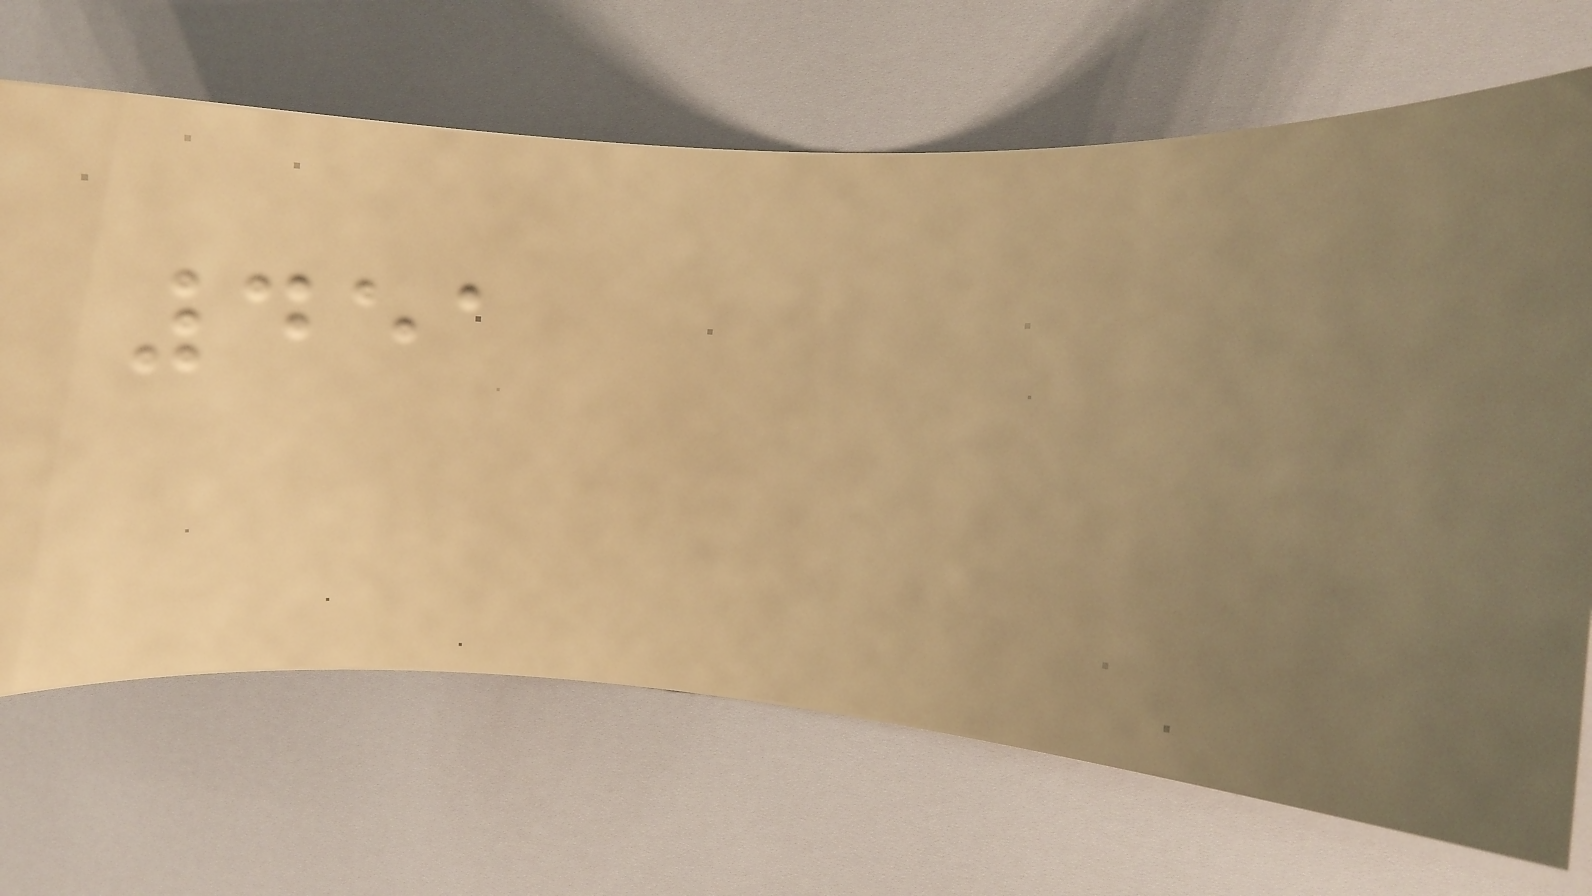451
